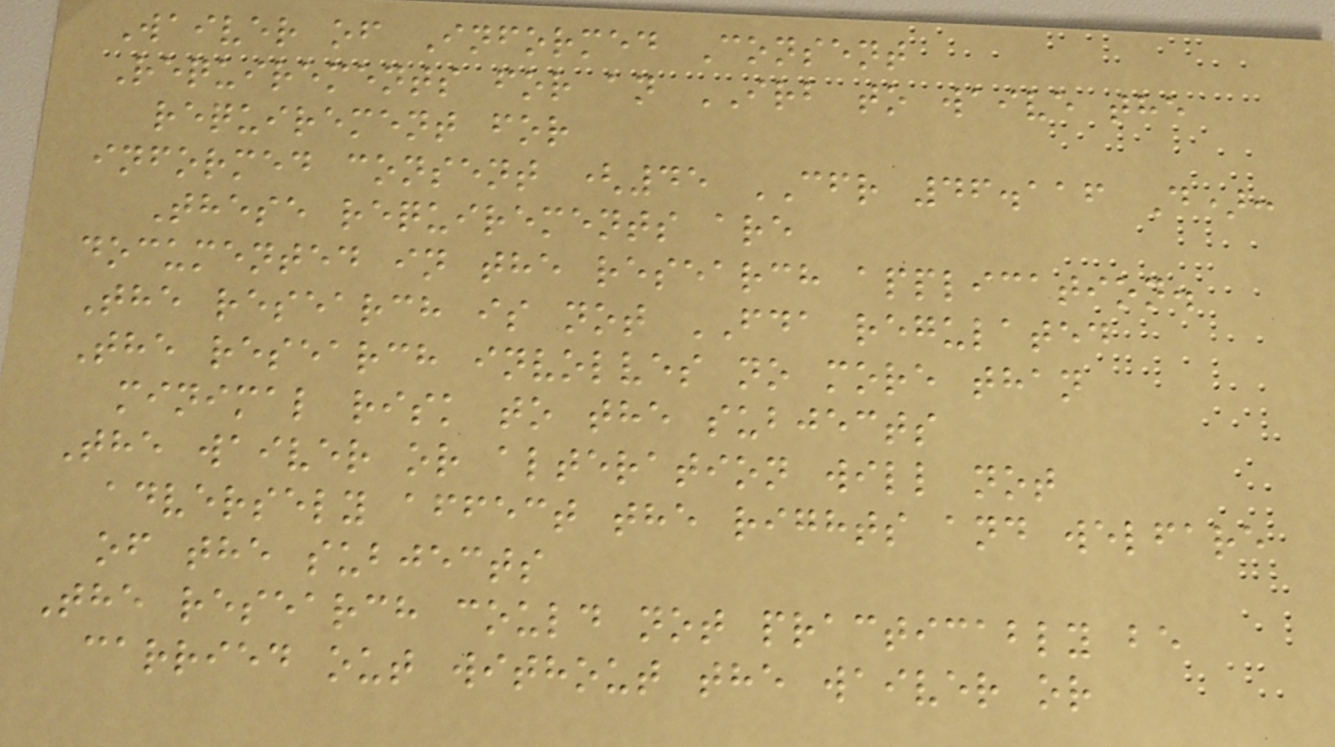Waiver of Informed Consent
Requirements for an IRB to waive the
requirement for
informed consent (45 CFR 46.116 D):
These requirements are
documented in the research application.
The research is not FDA regulated
The research involves no more than
minimal risk to the subjects
The waiver or alteration will not
adversely affect the rights and welfare
of the subjects
The research could not practicably be
carried out without the waiver or
